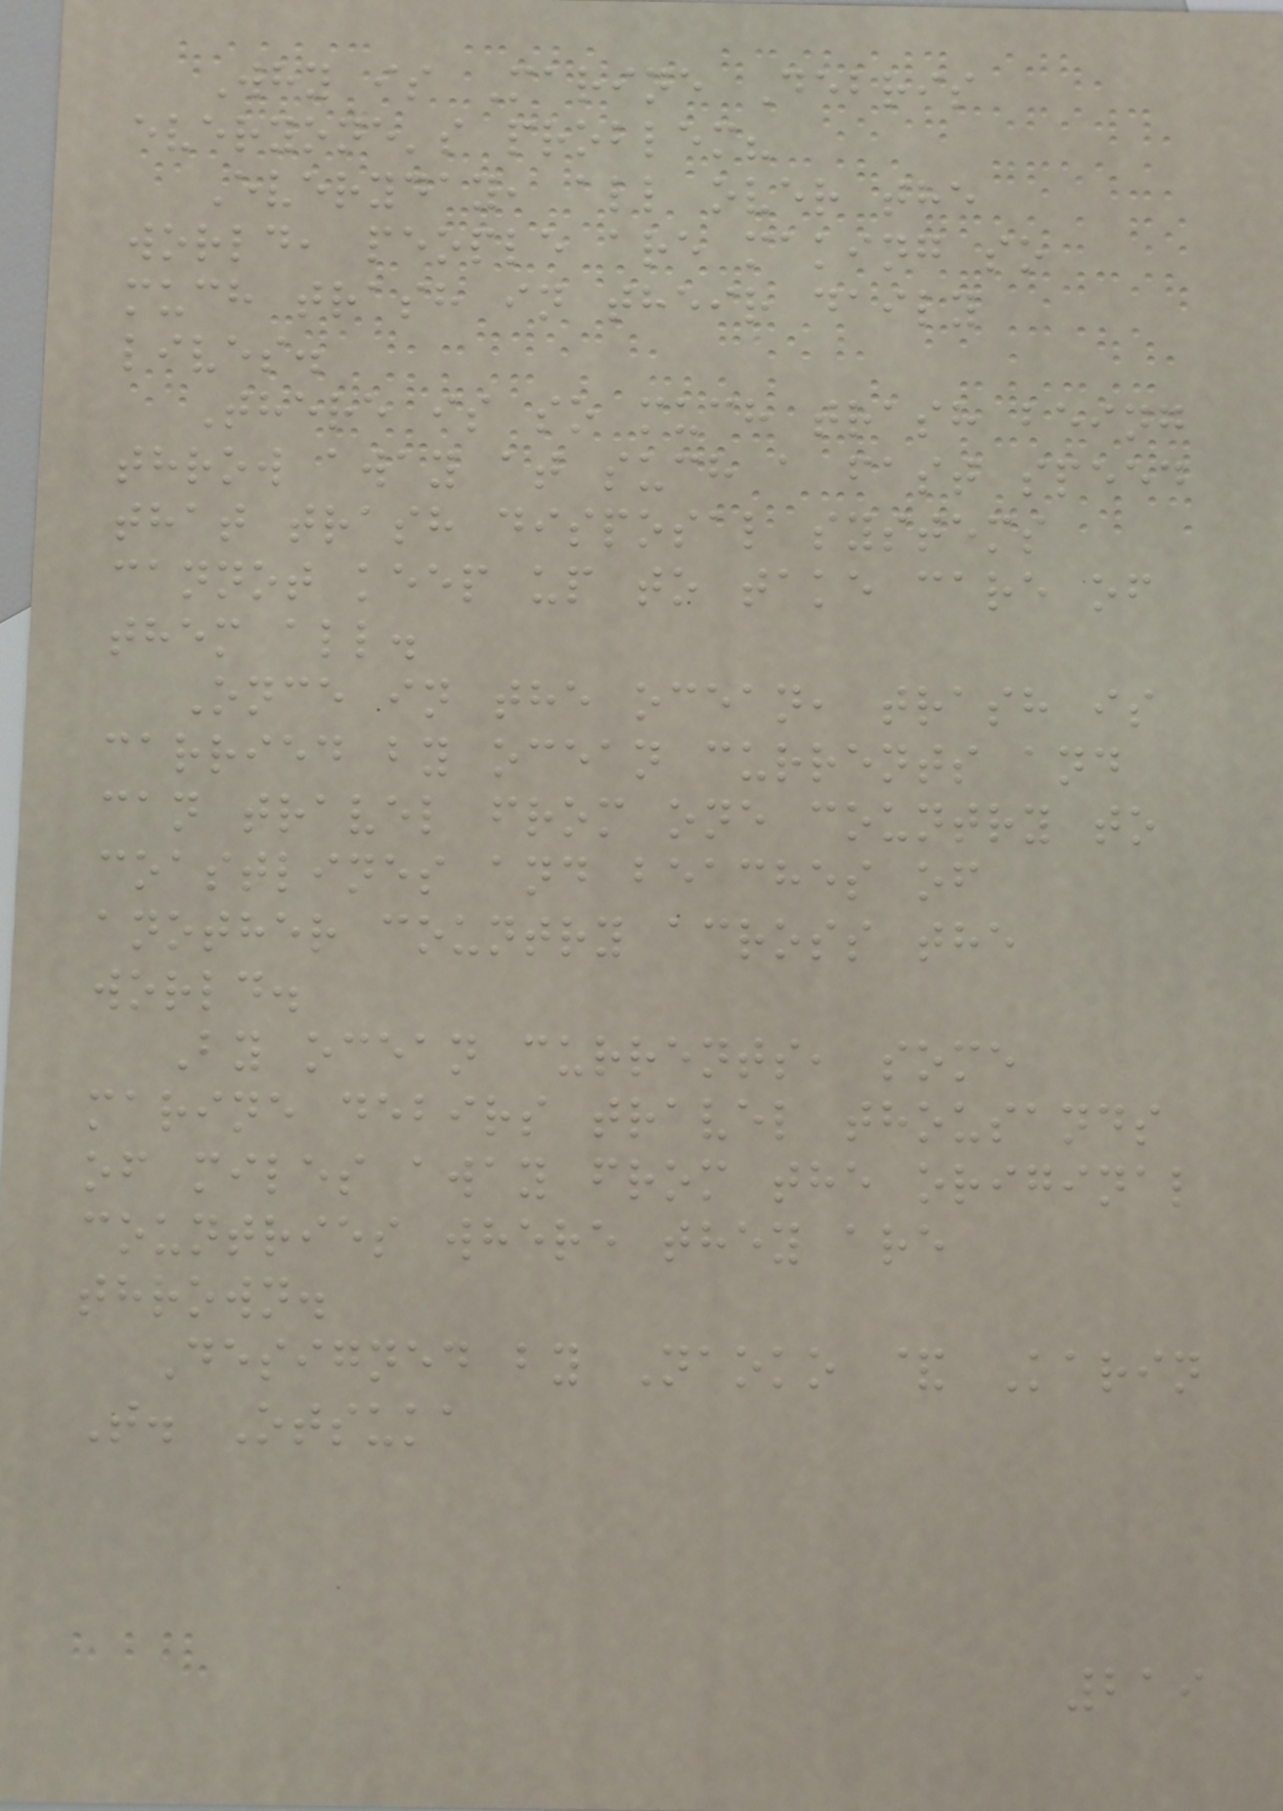Why is Marine Debris
everyone's problem?
Everyday, all over the
world, people are making so
much trash in their daily
lives.
There is so much trash being
throw away at such a fast speed
that trash disposal systems
cannot keep up to take care of
them all.
Once in the ocean, trash is
carried by ocean currents and
can travel from one country to
coastlines and beaches of
another country across the
world.
By ocean currents, some
marine debirs travel thousands
of miles away from the original
countries where they are
thrown.
Designed by Naoko & Karin
T. Otsuka
219
